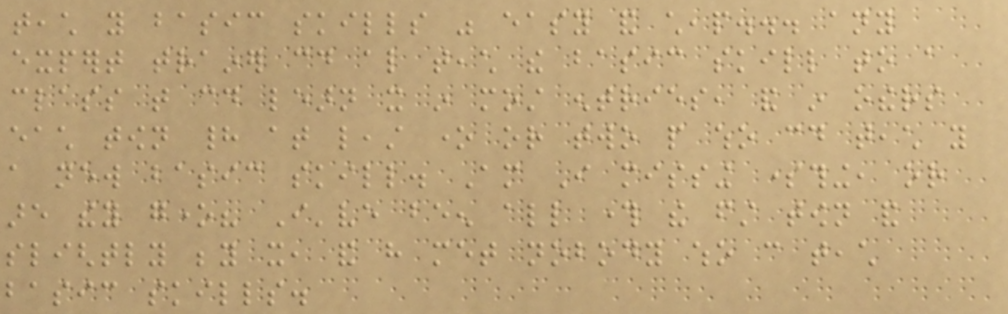teach you basic skills was easy and cheap... any
expert trainer could also teach the basic skill to a
class that could learn it in most entries, and in others
each town had at least one or two people who could teach you
a new basic skill. Am I missing something, or
are they gone? I've been all through the first town and
slightly beyond it, and have met nobody who can teach
basic skills.
